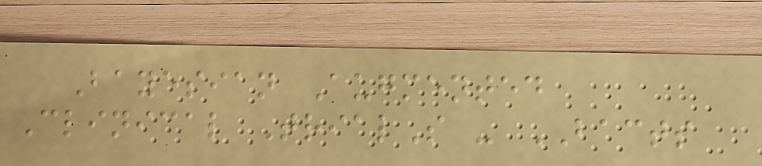Bayesian Augmented
Clinical TrialS - BACTS
